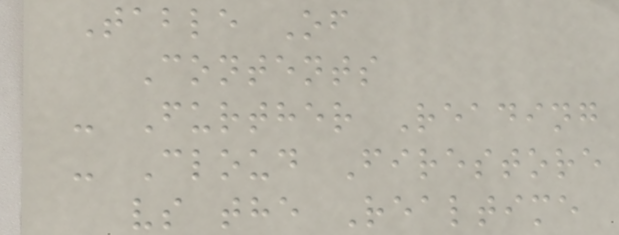Table Of
Contents
- Further Reading
- Cloud Firestore
vs the Realtime
